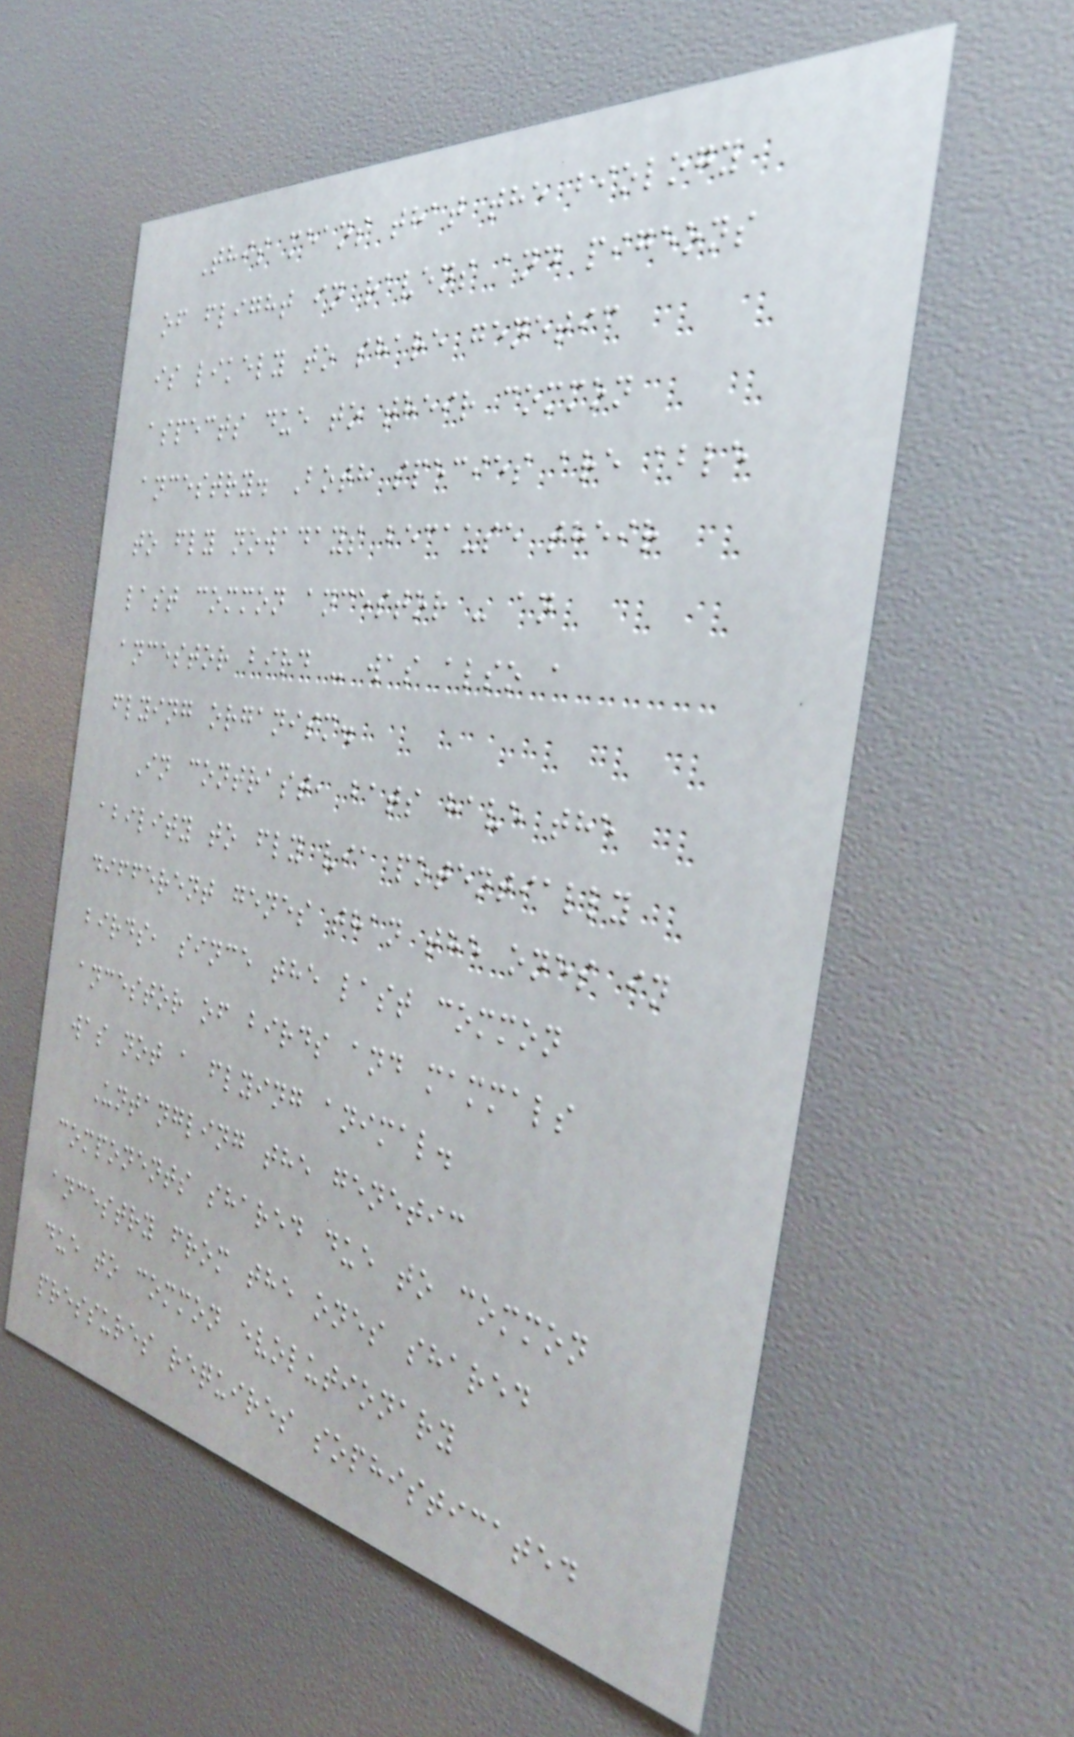This means that the biology
of flight in ravens and pigeons
is likely to share genetic
aspects due to their common
ancestry. Both species are able
to fly nowadays because their
last common ancestor - an
ancestor bird - was also a
flying organism.
In contrast, bats have the
ability to fly via potentially
different genes than the ones in
birds, since the last common
ancestor of birds and mammals
was not a flying animal.
Untangling the genetic
components shared due to common
ancestry from the ones shared
due to common evolutionary
pressures requires sophisticated
